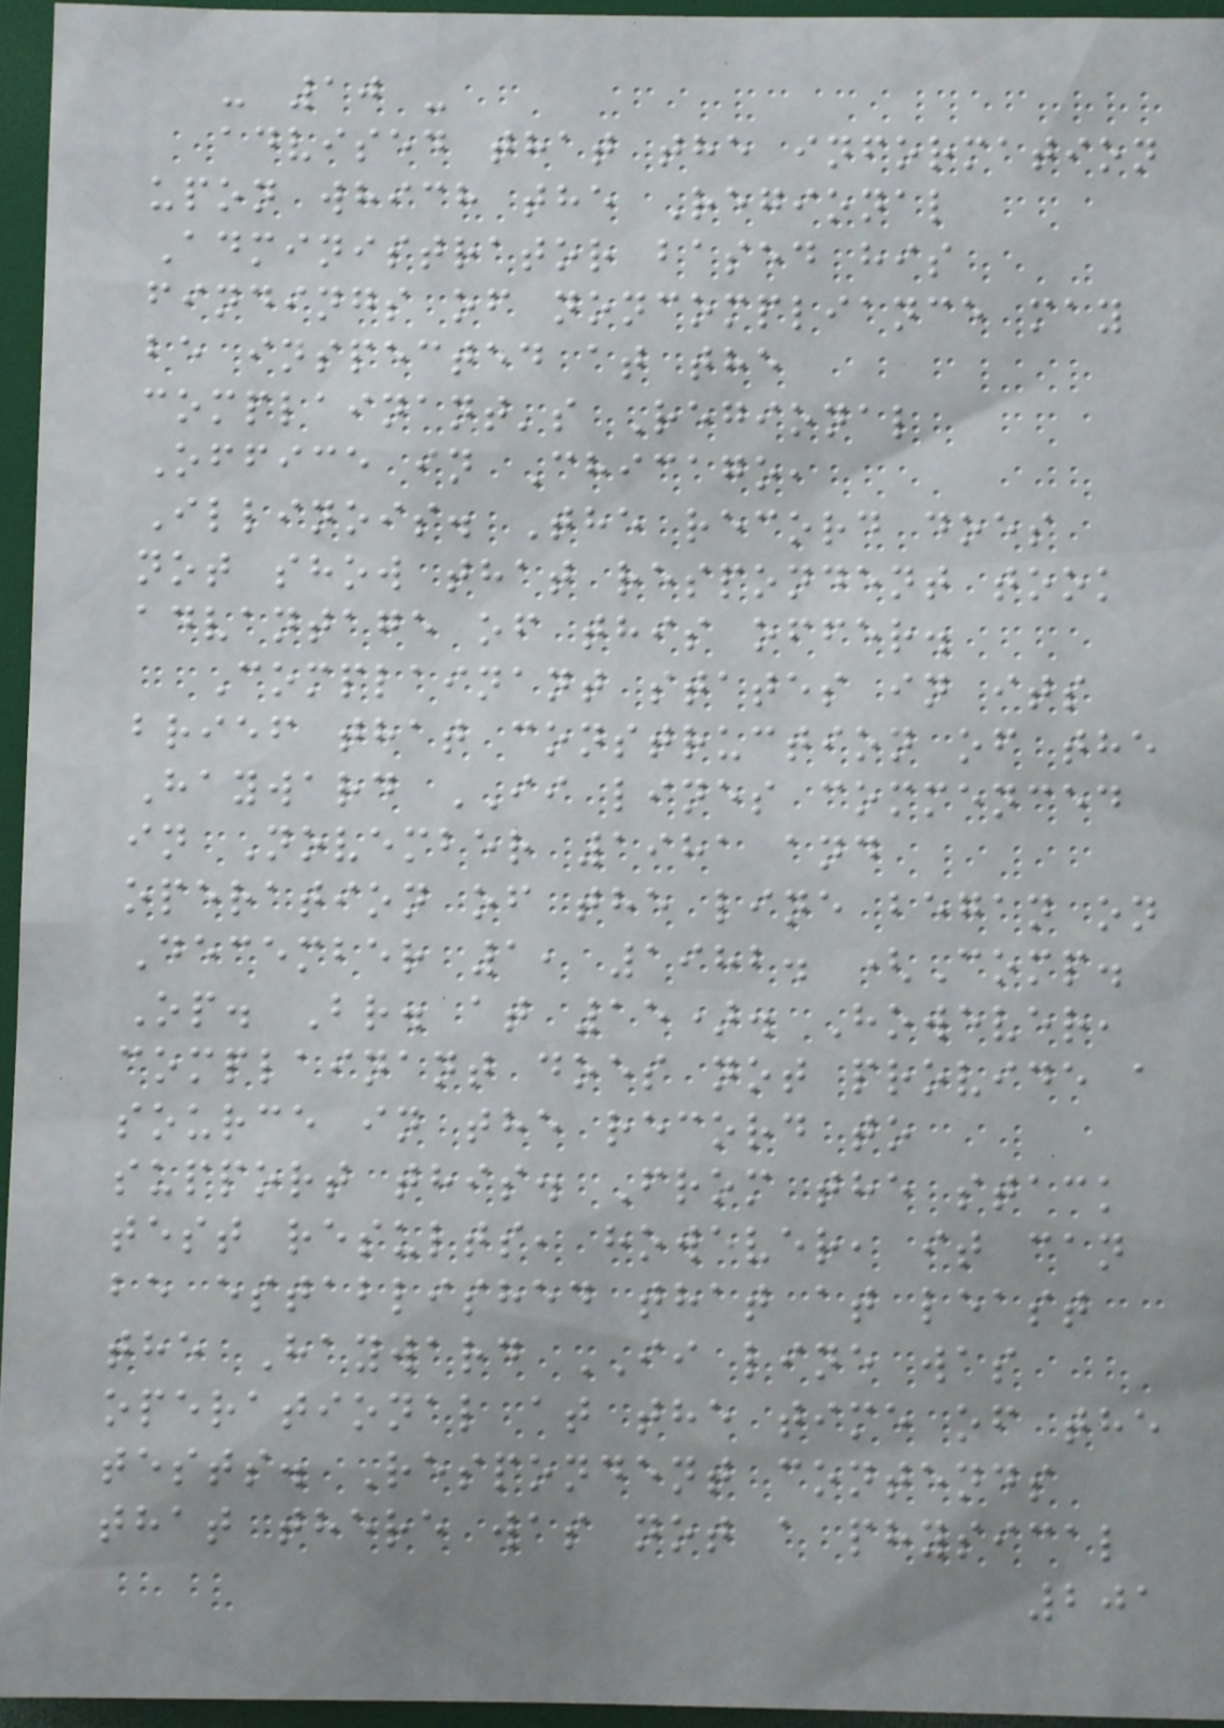- 10 -
advised that the information
upon which the Regional
Administrator based his
findings of noncompliance may
be inspected at the
complainant's Regional
Office in Chicago,
Illinois. The record does
not show that respondent took
advantage of this offer.
Complainant states in its
brief that construction of the
Hayward II lines commenced
in November 1981 and
operation of the line began on
December 1, 1982. (Comp.
Op. Br. at 15). However,
complainant does not provide a
source in the record to
support this. From the stack
test results, however, it can
be established that at least
the Hayward II line was
operational at the time of the
tests. Respondent contends
that there was not a physical
201
